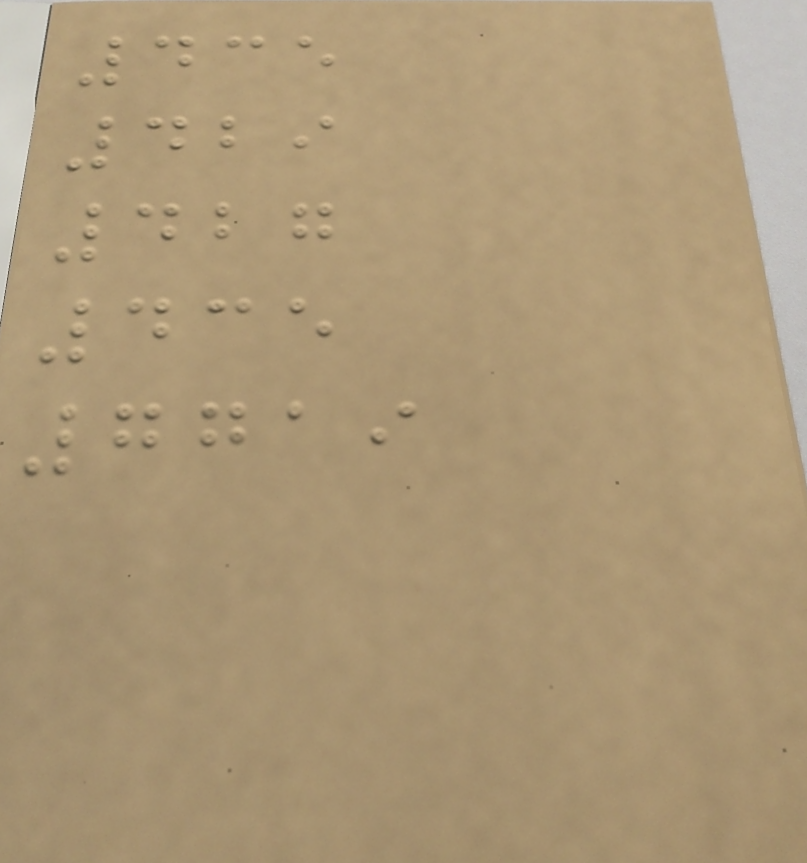435
429
427
435
7719
